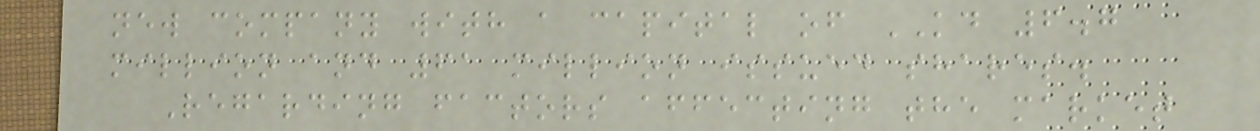new company with a capital of KD 6.7
million and 61 million issued shares.
Regarding factors affecting the market
